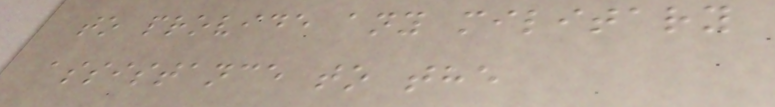to provide any military
assistance to the
